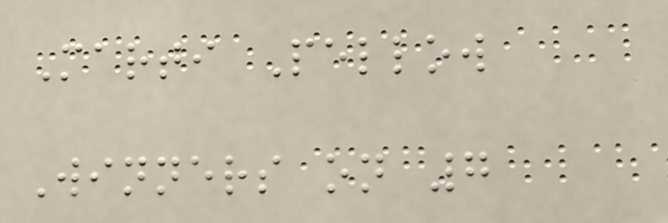Marti Pellow
Winners on 7
